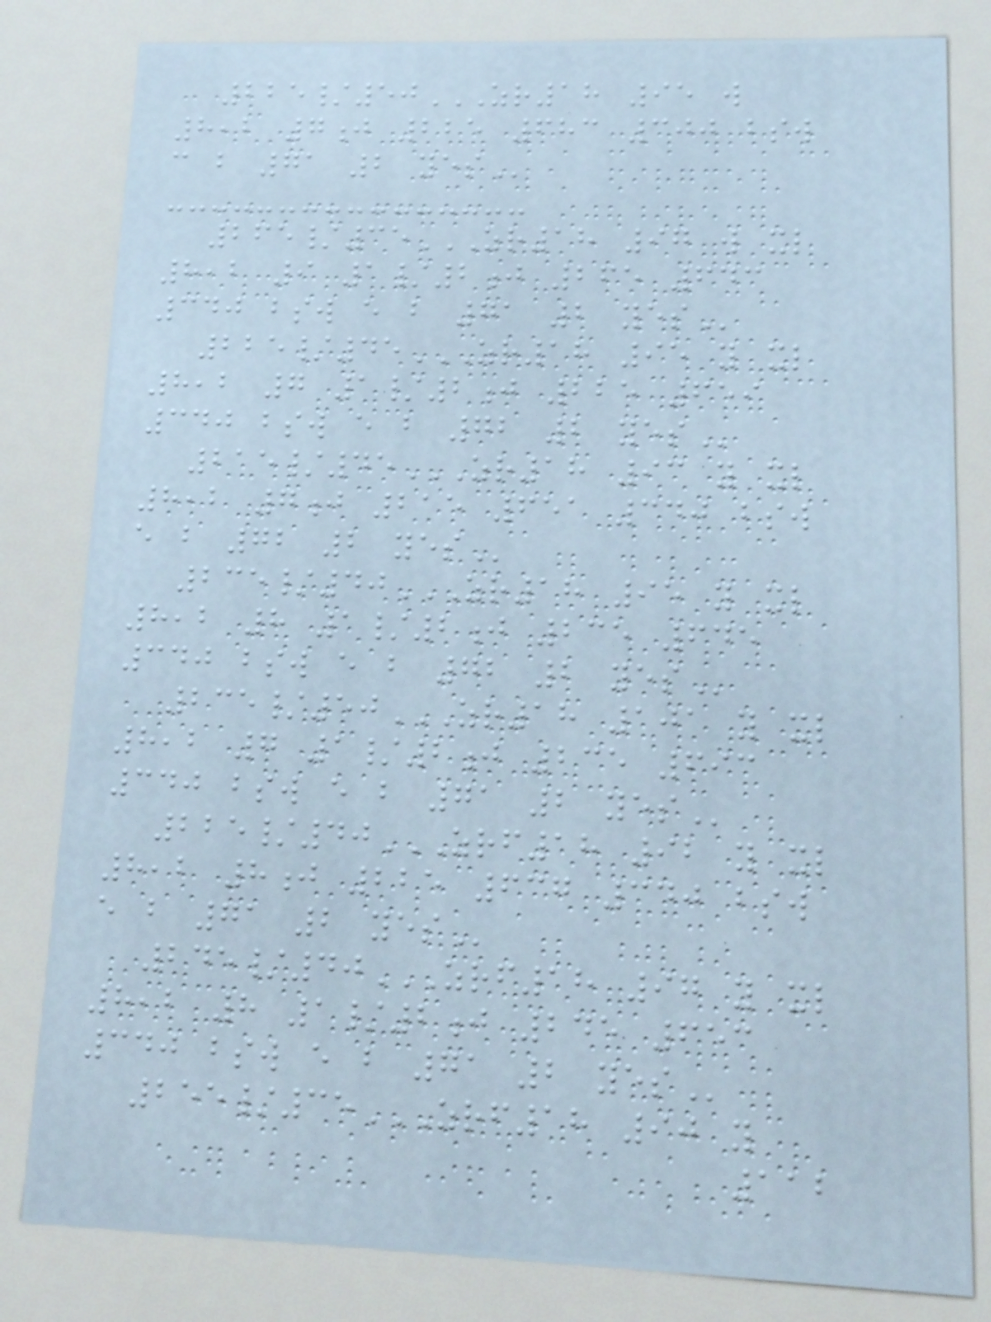225/50ZR18 95 W
8,2 7J 225 683 300 BSW
C B 71 2 YES
265/35ZR18 97 W XL
8,2 9 1/2J 265 643
340 BSW E B 71 2 YES
225/45ZR18 95 Y XL
8,2 7 1/2J 225 659
340 BSW E B 72 2 YES
215/45ZR18 93 Y XL
8,2 7J 215 651 340 BSW
E B 72 2 YES
235/40ZR18 95 Y XL
8,2 8 1/2J 235 645
340 BSW E B 72 2 YES
235/50ZR18 101 Y XL
8,2 7 1/2J 235 693
340 BSW E B 71 2 YES
225/40ZRF18 92 Y XL
8,2 8J 225 637 340 BSW
E B 71 2 YES
245/40ZRF18 97 Y XL
8,2 8 1/2J 245 653
340 BSW E B 71 2 YES
255/35ZRF18 90 Y
112
